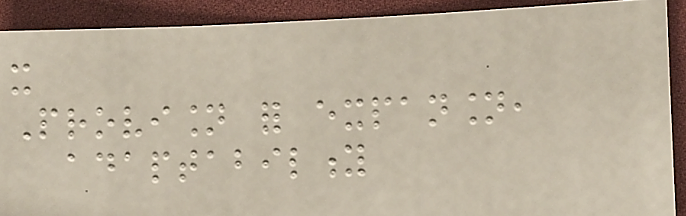it
Provision for expansion,
adaptability
